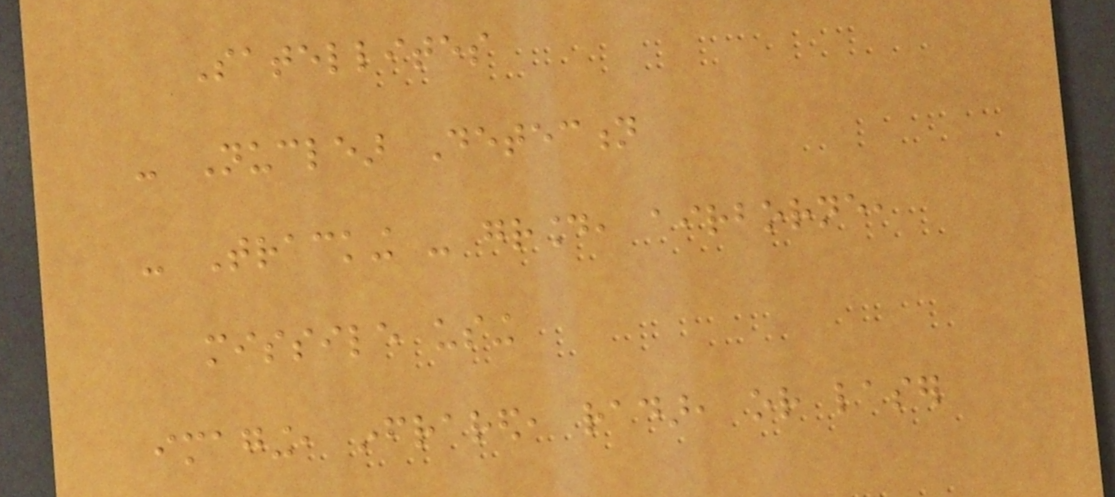Satellites
- Nuclear Detection
- Tracking - ground, airborne,
missile using
imaging, infrared, radar, or laser
